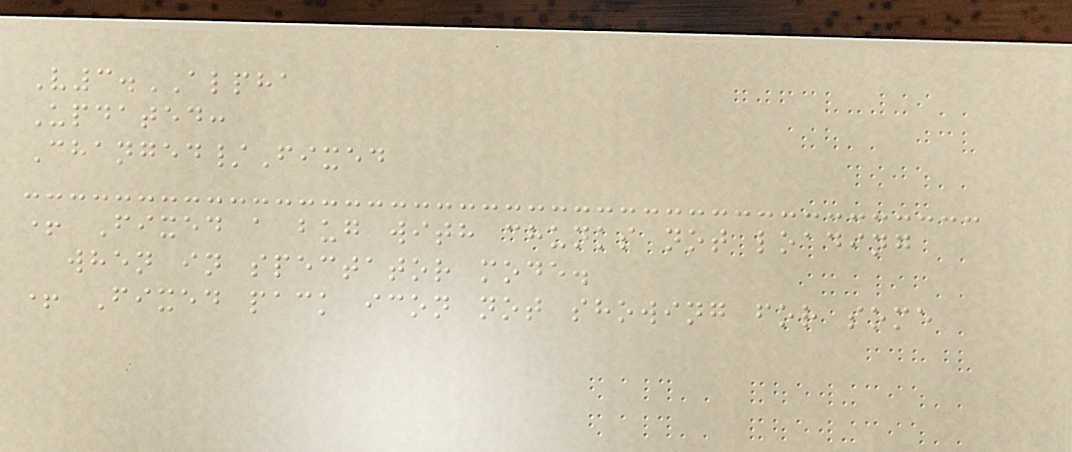V3.ALPHA
Updated:
Changed/Fixed
+ Fixed a bug with chunks not loading
when in spectator mode.
+ Fixed pack icon not showing for some
